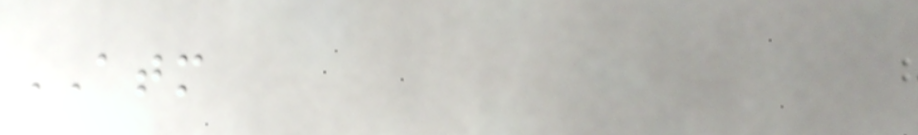ATM
